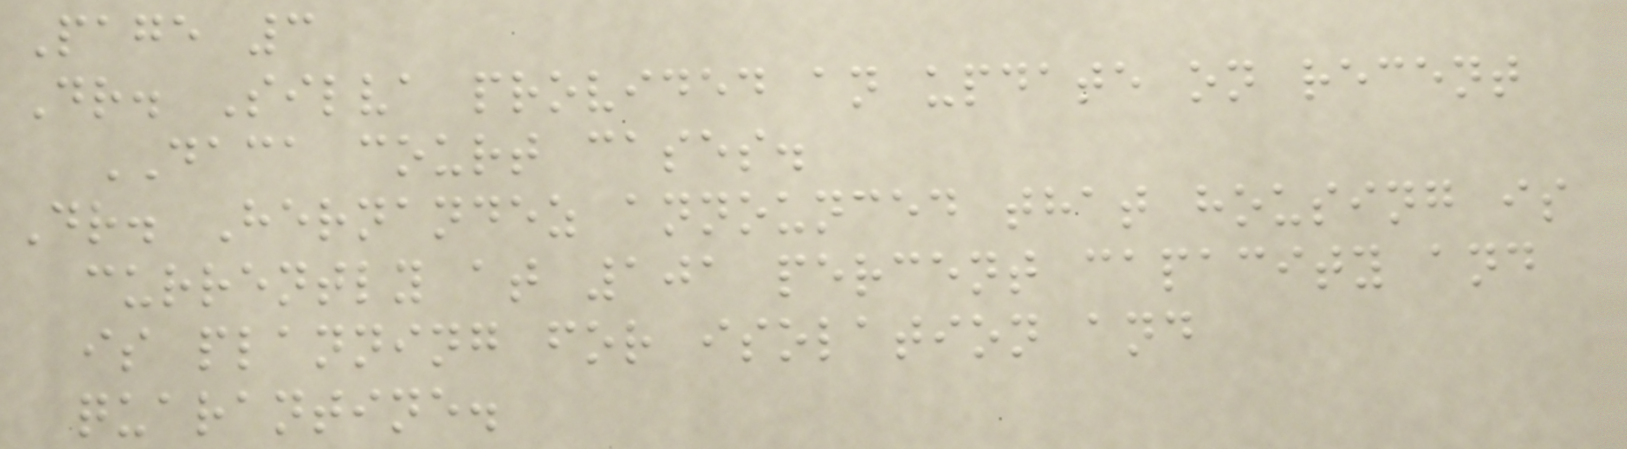Page 3
Dr. Silva provided an update on recent
DACA court cases.
Dr. Hernandez announced that housing is
currently at 101 percent capacity and
is planning for isolation and
quarantine.
